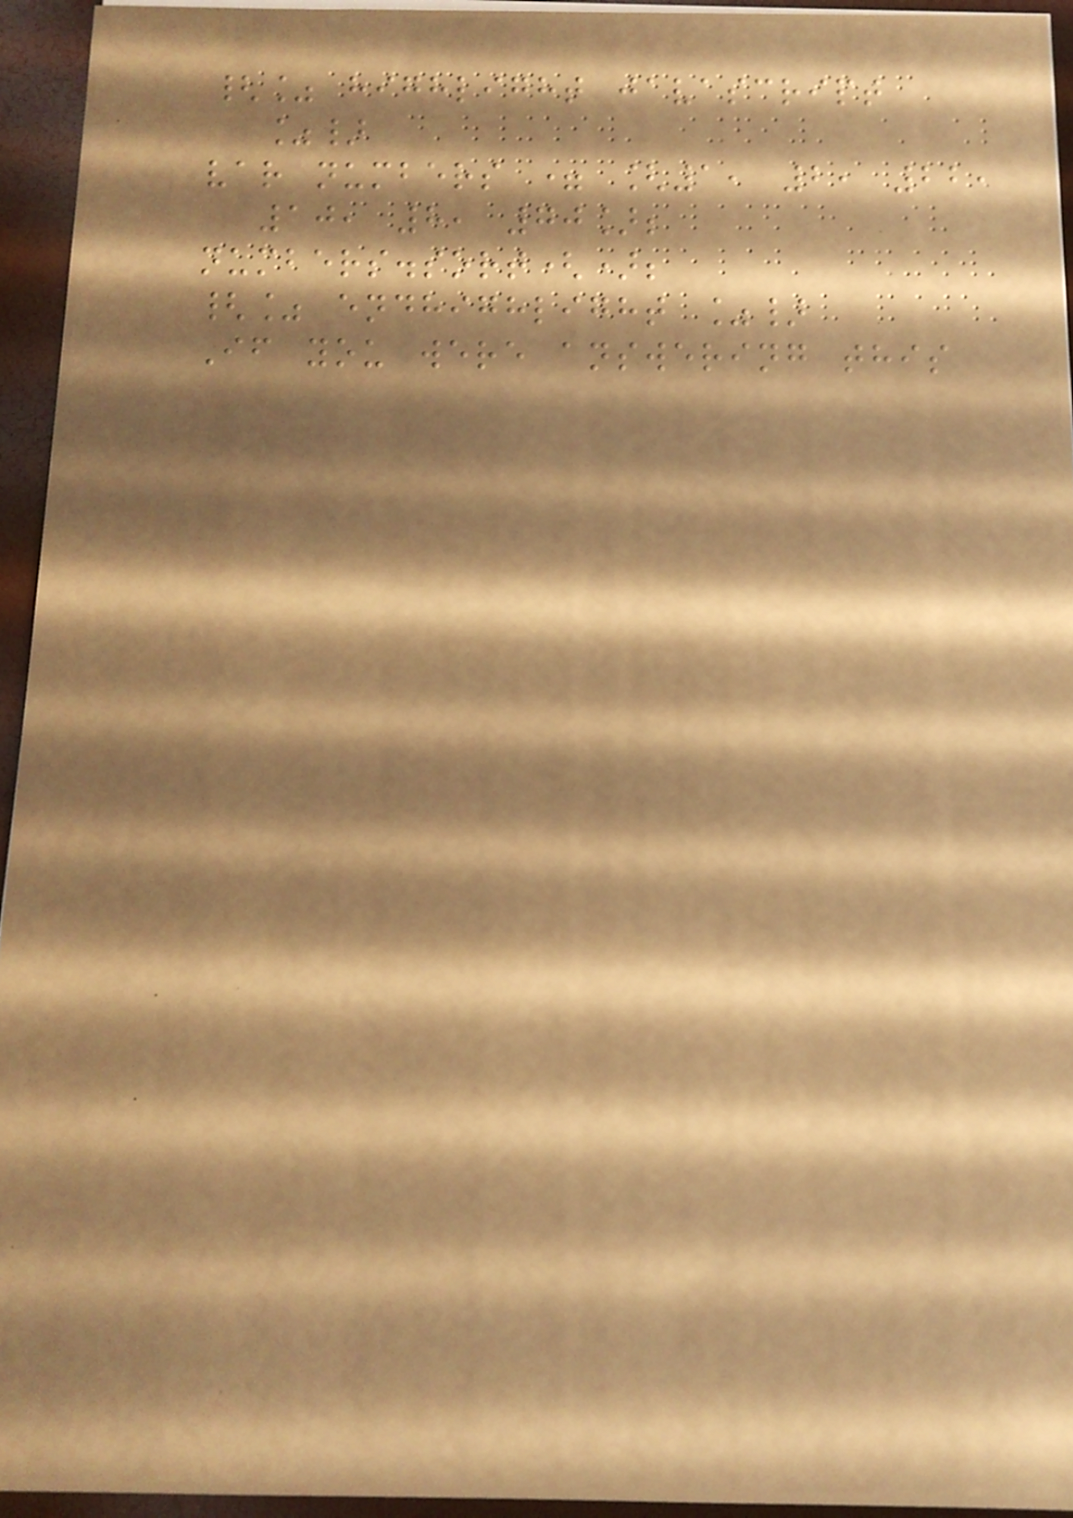{% highlight javascript
%}
var numbers = [1, 2, 22,
10, 8, 70];
numbers.sort();
{% endhighlight %}
If you were answering this
